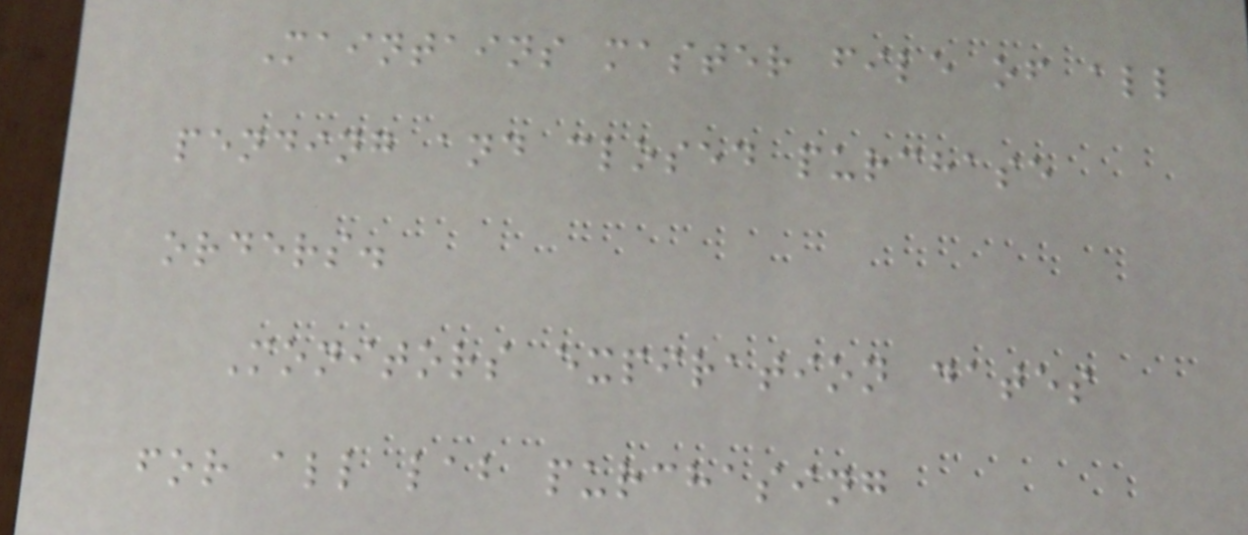Maintains master file of all
pending and closed purchase
orders.
Monitors expiration dates
for all lab purchasing
